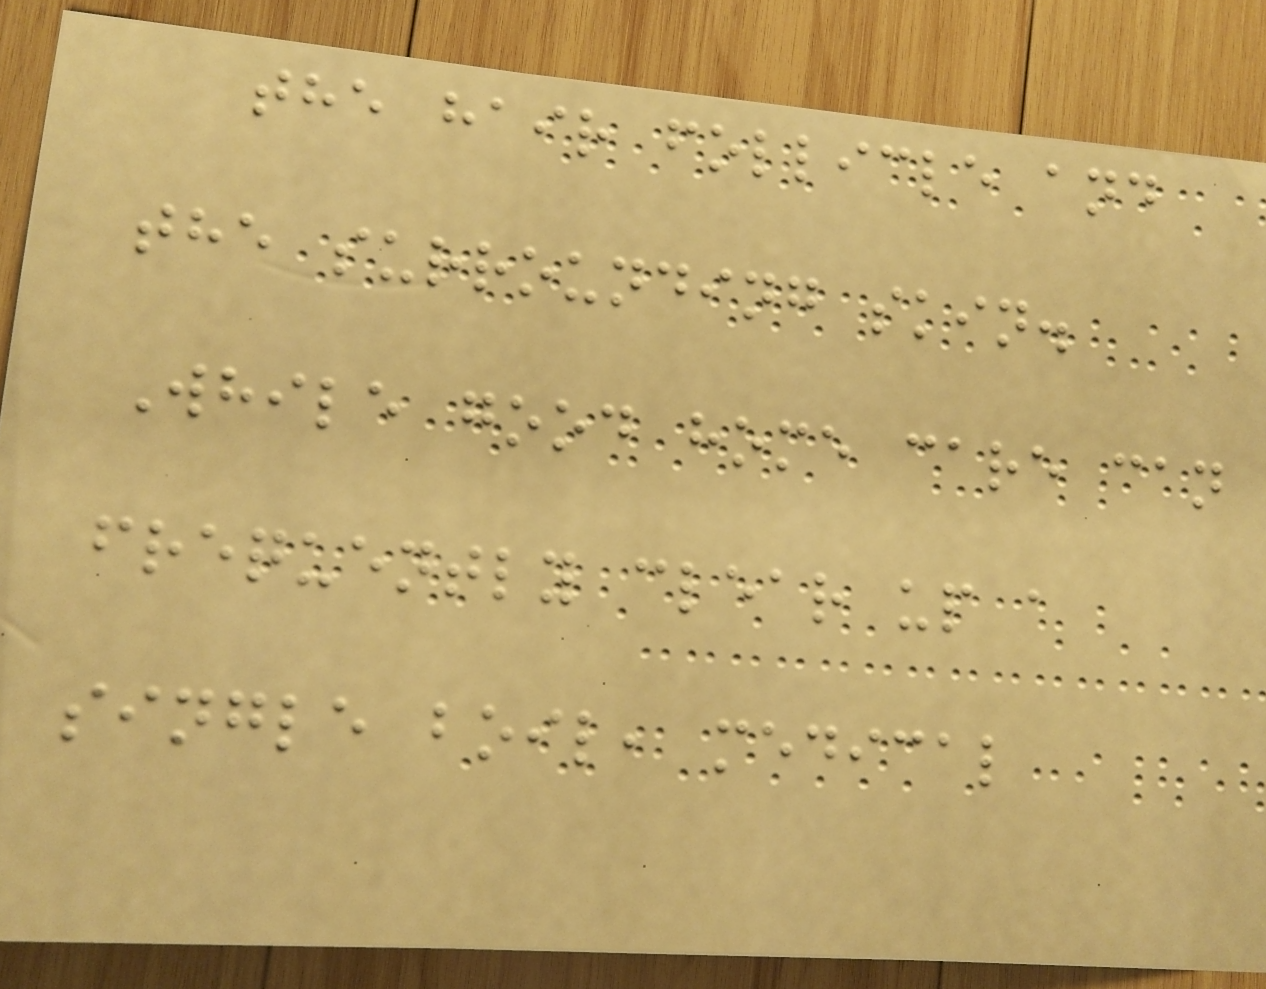the hair follicle and
the surrounding skin.
While good home care can
frequently clear up a
single boil, medical
